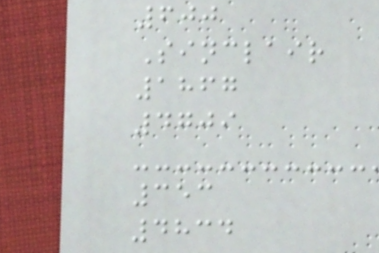600
Sinclair
1867
4709
353
4834
